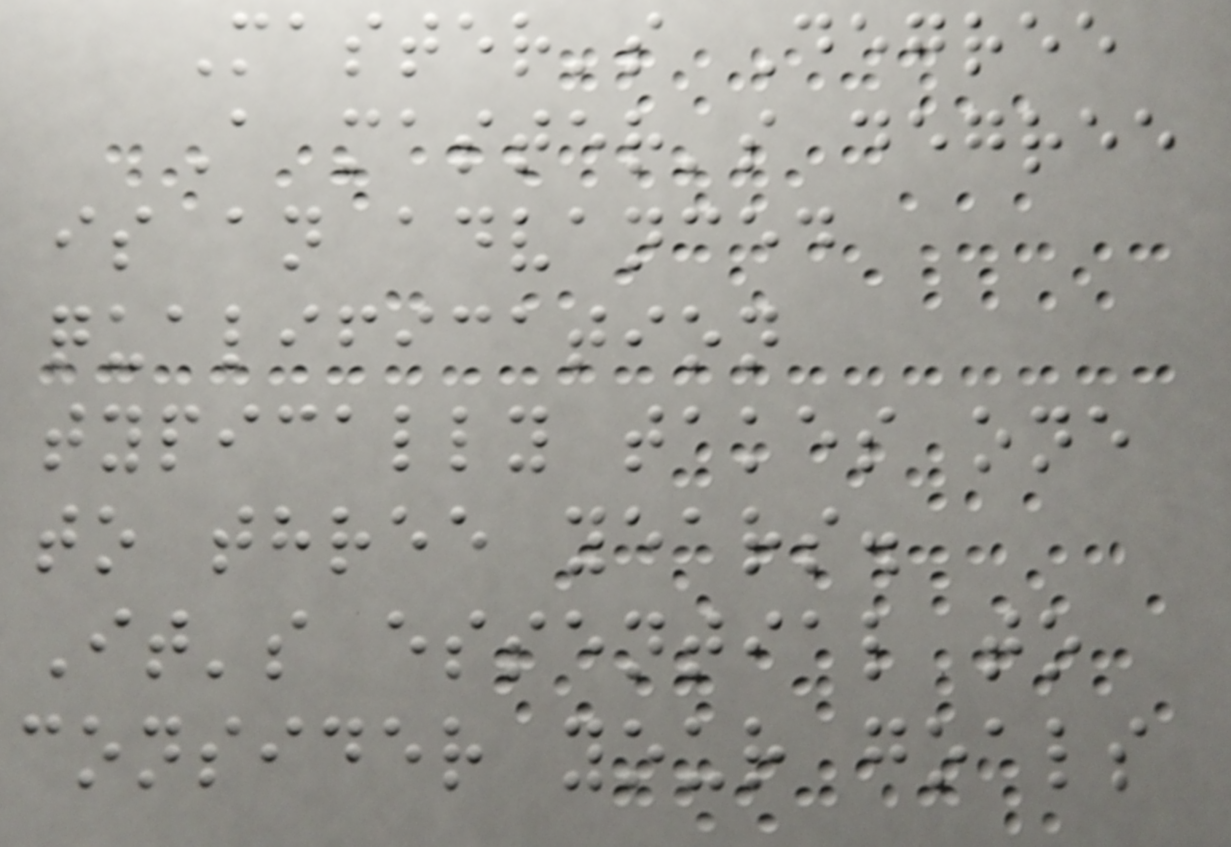Master's Degree
A master's degree
is an advanced
qualification
typically takes one
to three years.
It's essential to
consider your goals
